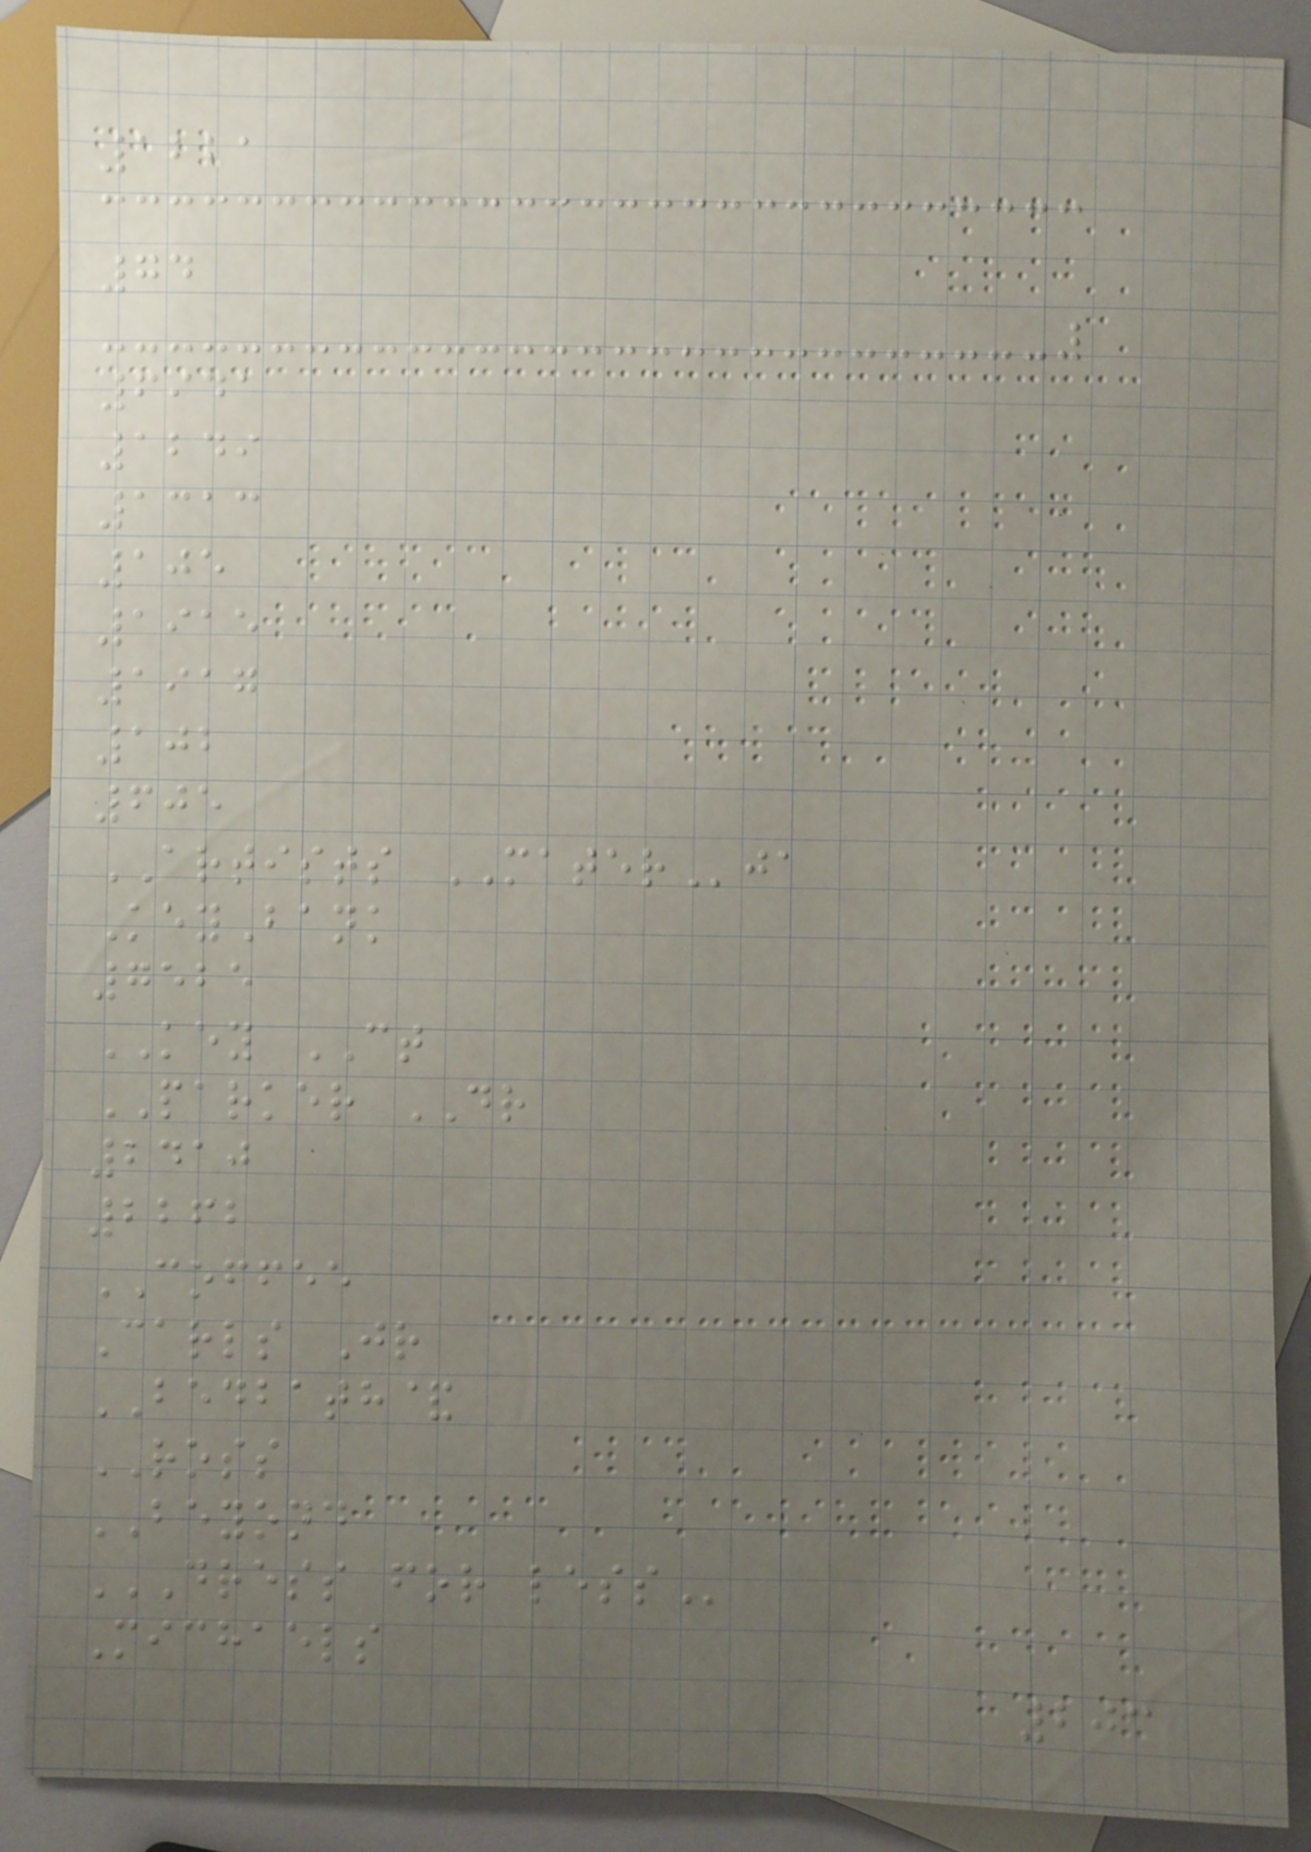1221
74
6941
1249
1313
105
1915
1917
102
605
ARTISTS MATERja
KeyBank
7525
KEY CT
PARKER DR
2410
2262
COFFEE
Carls Jr
BEDBATH&
ROSS
BEYOND
DRESS FOR LESS
Michaels
203
